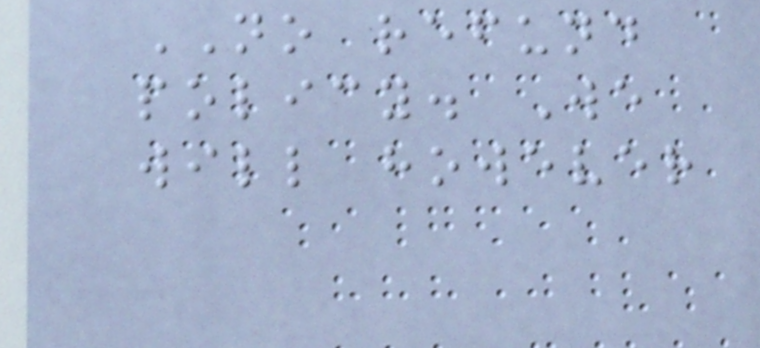NO refund
policy. We
will however
